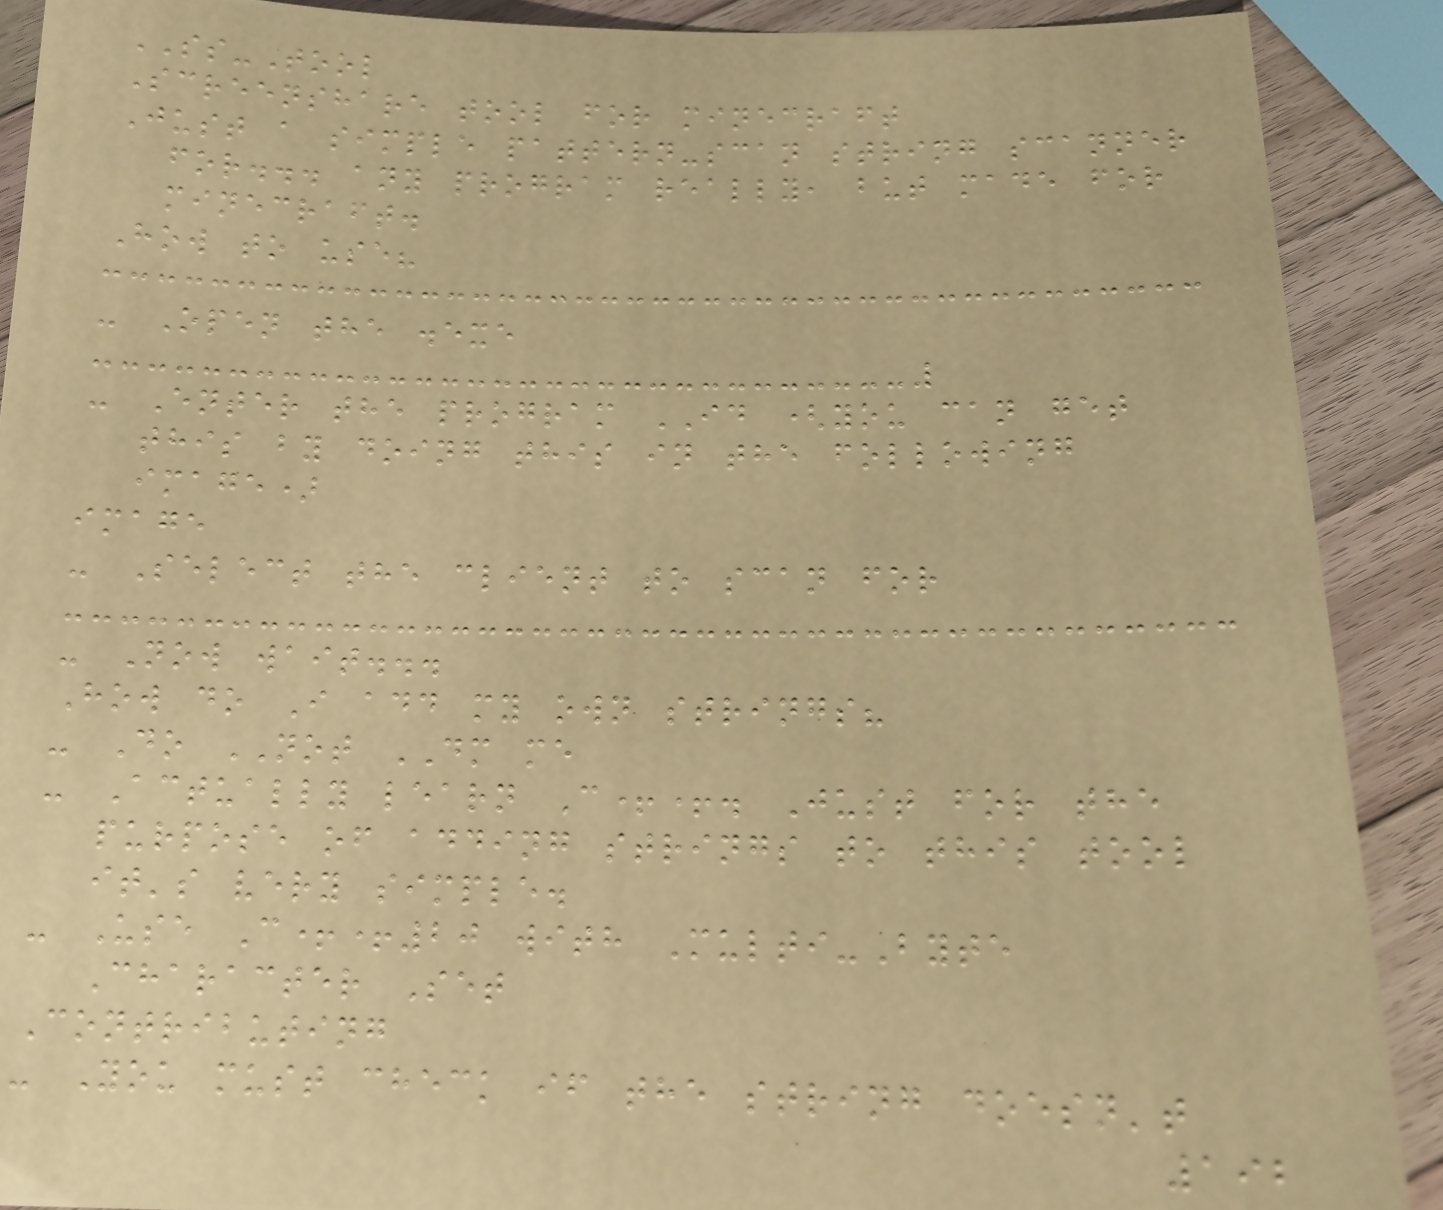SS-Tool
Screenshare tool for minecraft
Just a simple pattern-scan string scanner
for... any program really, but made for
minecraft.
How to use?
- Open the .exe
- Enter the program ID (you can get
this by doing this in the following
image)
image
- Select the client to scan for
- Now wait...
How do I add my own strings?
- Do NOT DM me
- Actually learn C++. Just for the
purpose of adding strings to this tool
it's very simple.
- Use C++20 with Multi-Byte
Character Set
Contributing
- You must check if the string doesn't
192
